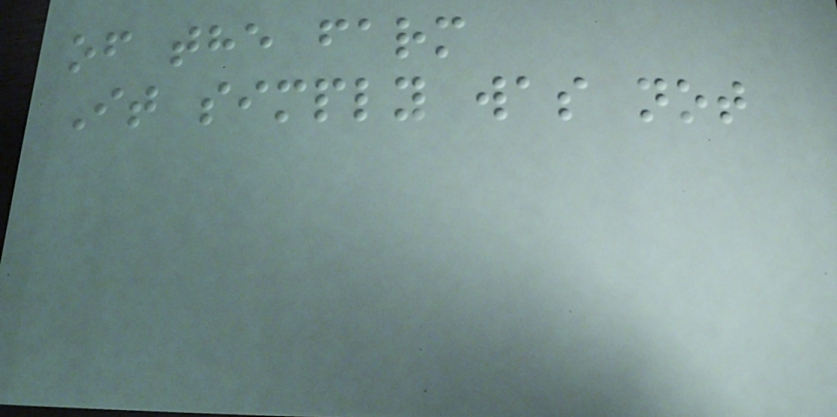of the farm
It simply was not
